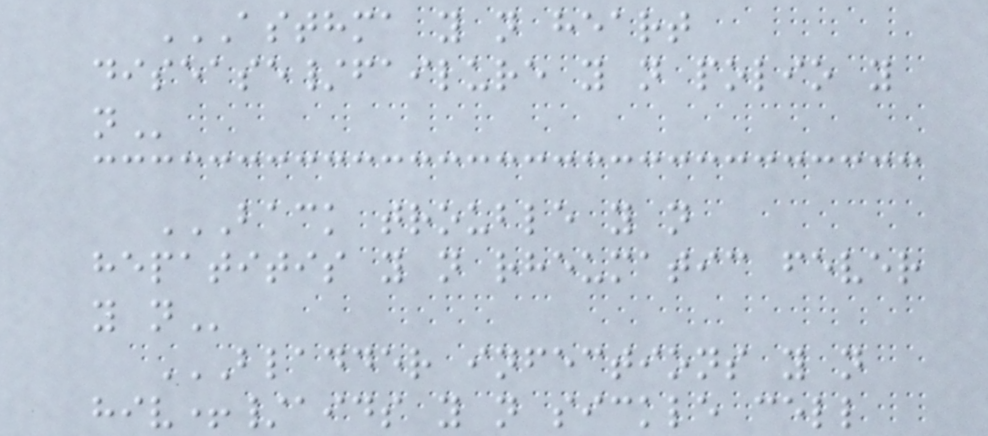ASTHMA Y N HEART
DISEASE/FAILURE Y N POLIO Y
N
BACK TROUBLE Y N
HEPATITIS Y N RHEUMATIC FEVER
Y N
BLADDER INFECTIONS Y N
HIV+/AIDS Y N SICKLE CELL
